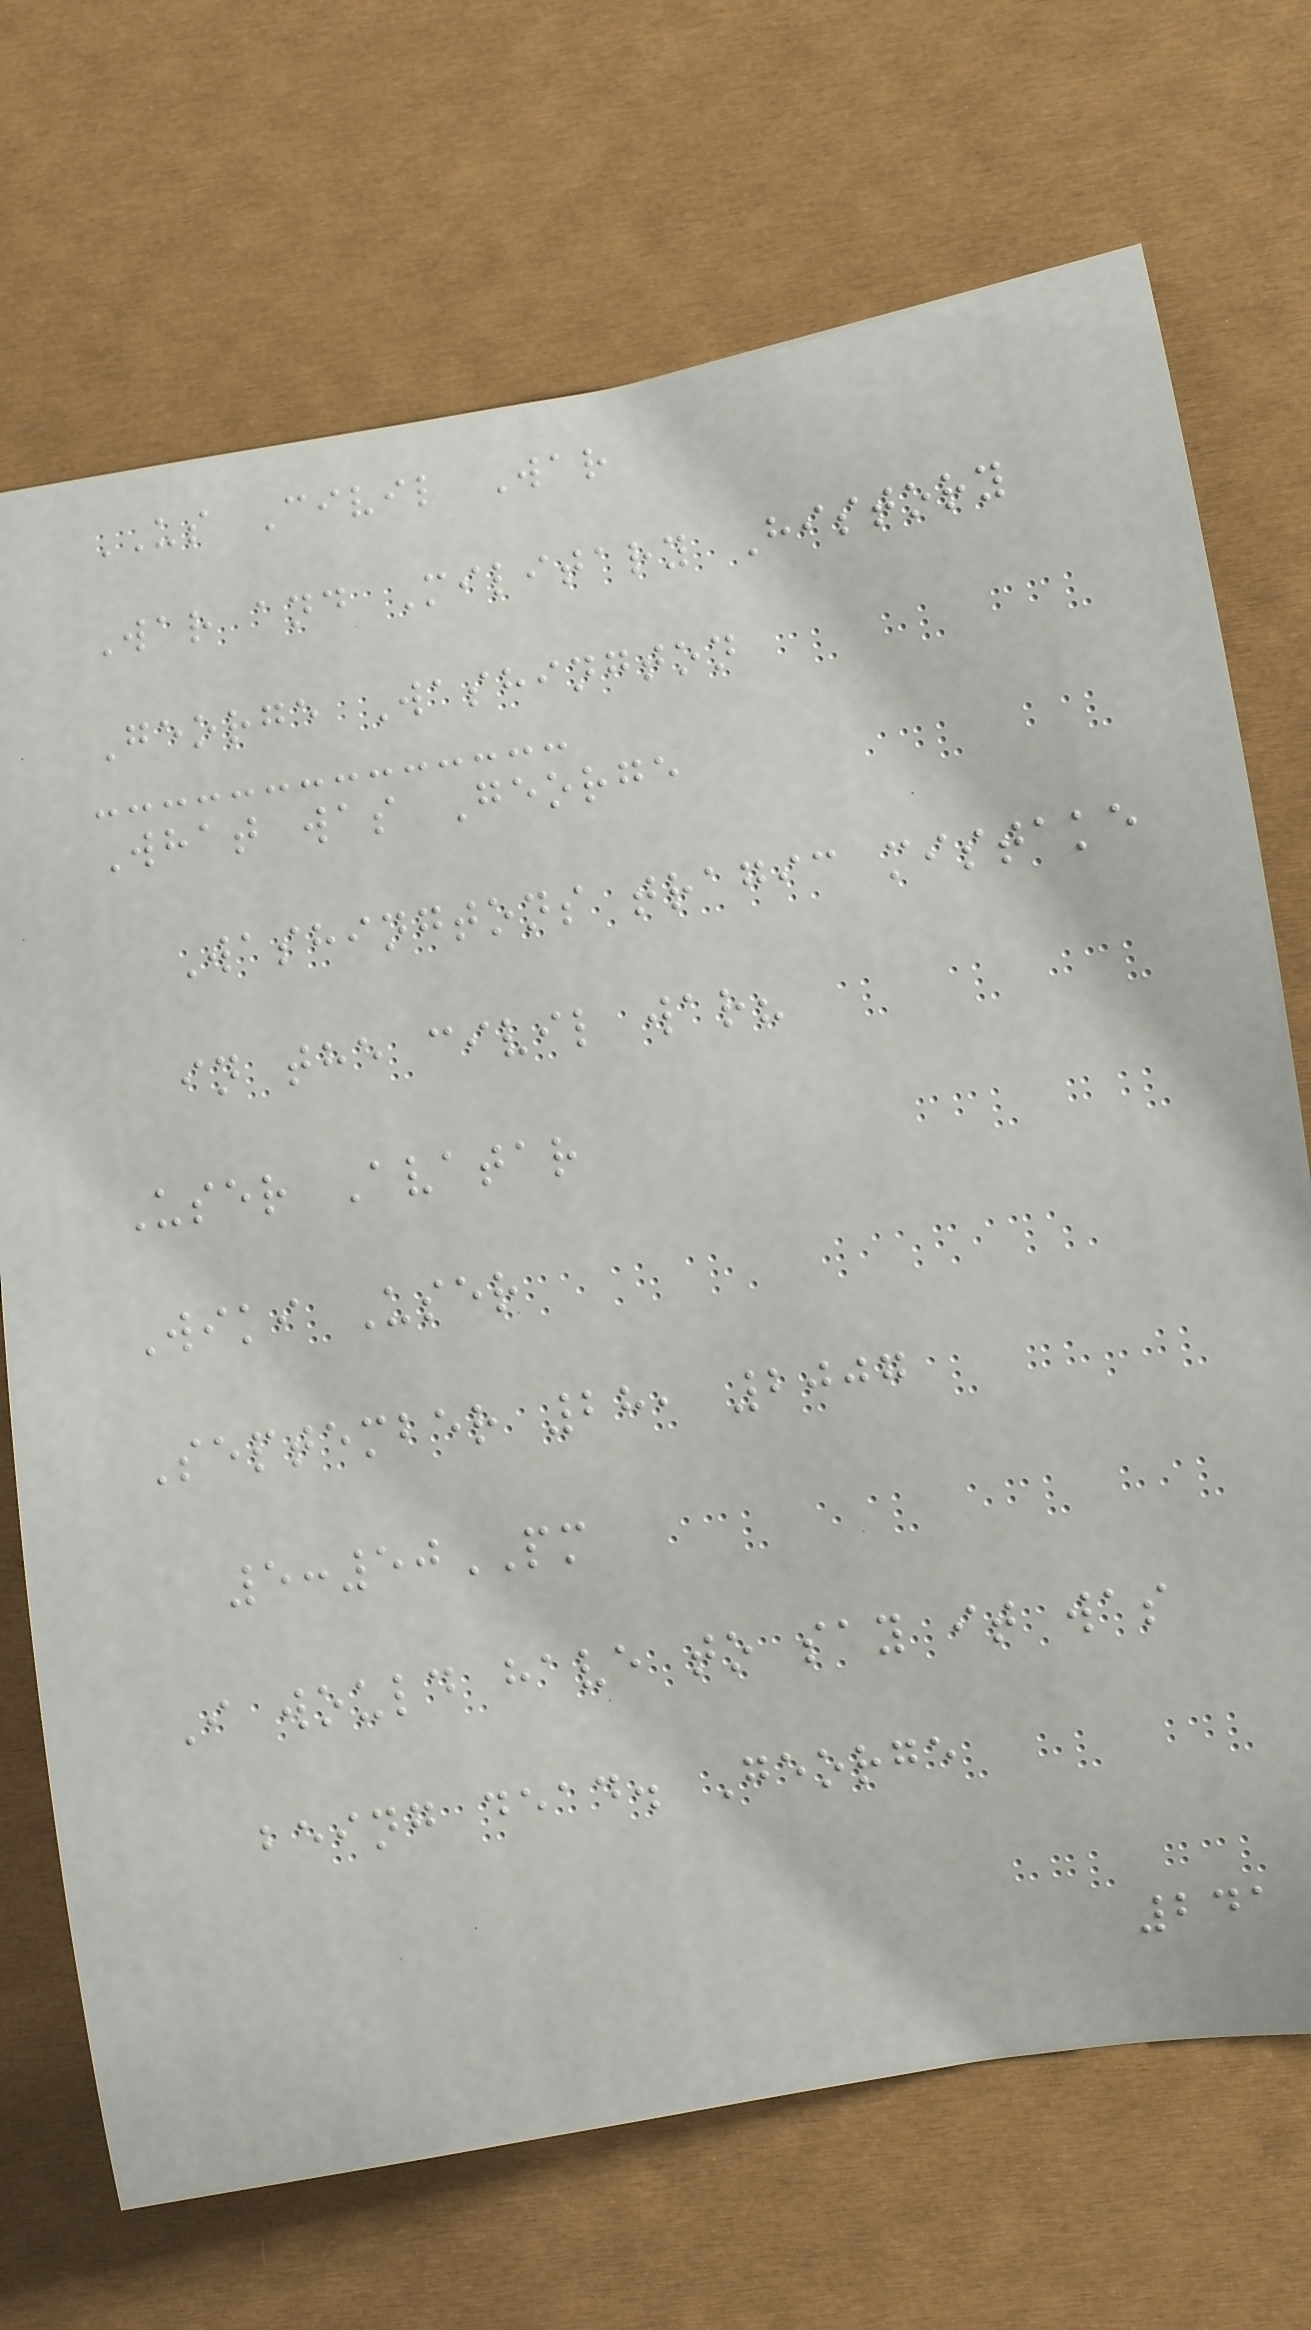US Civil War
War and Military History
George Washington
What was George
Washingtons tragic mistake
in the civil war?
User Avatar
Wiki User
September 28, 2007
5:50PM
I would have to say it was
being dead. George
241
